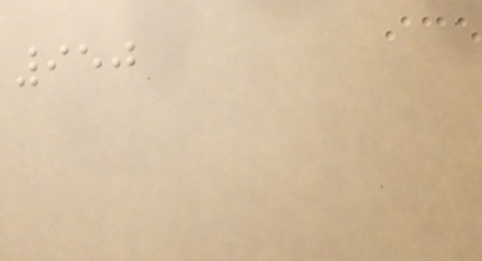950
